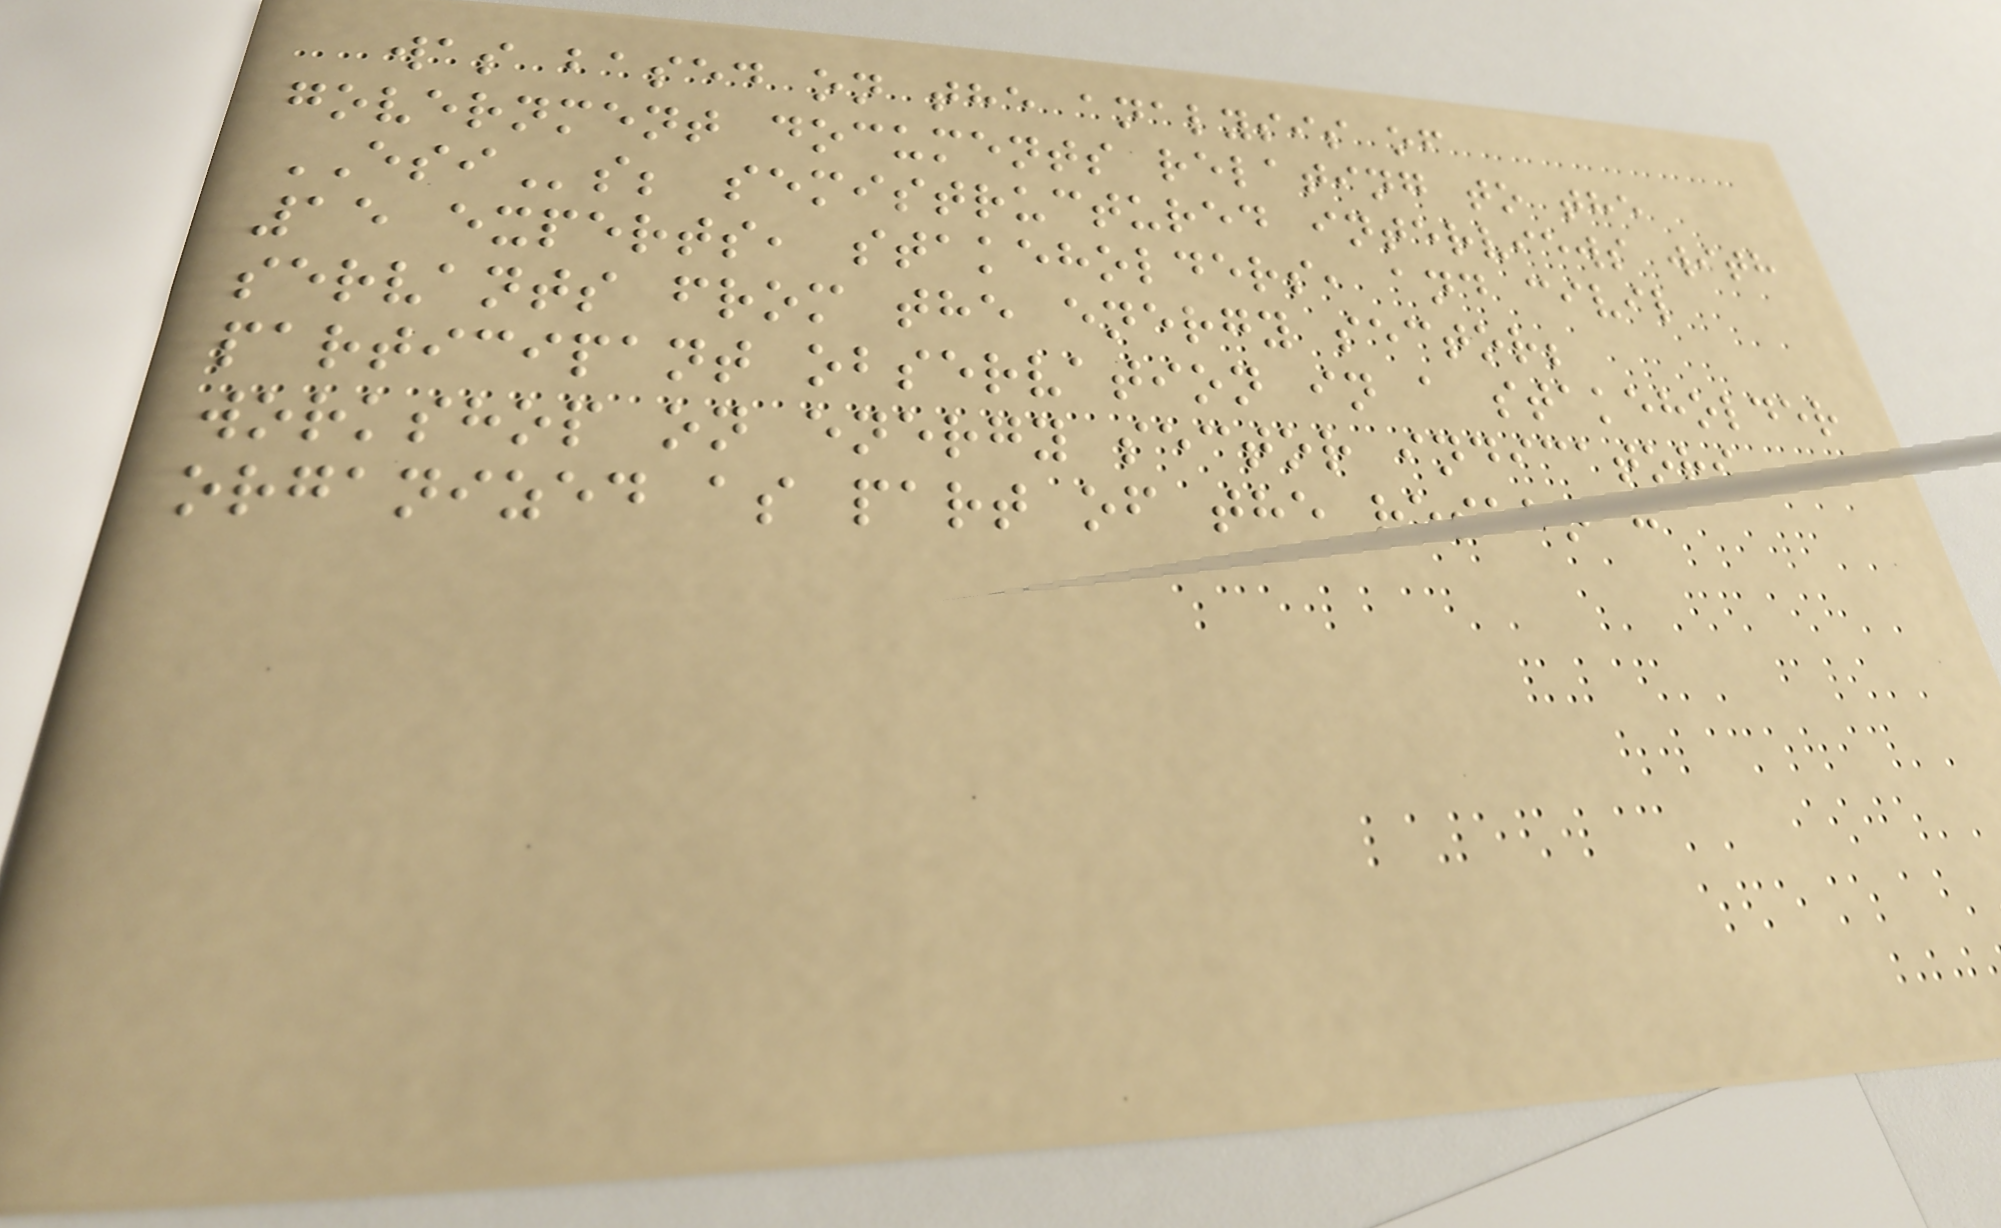was based on the analysis of
government documents relating to the
ESIs; semistructured interviews with
15 experts, stakeholders, and civil
servants from the energy sector;
participant observation in a stakeholder
workshop on energy sector indicators
organized as part of the research
